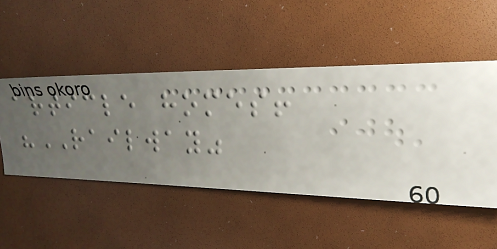article homes!
"RAILWAY"
